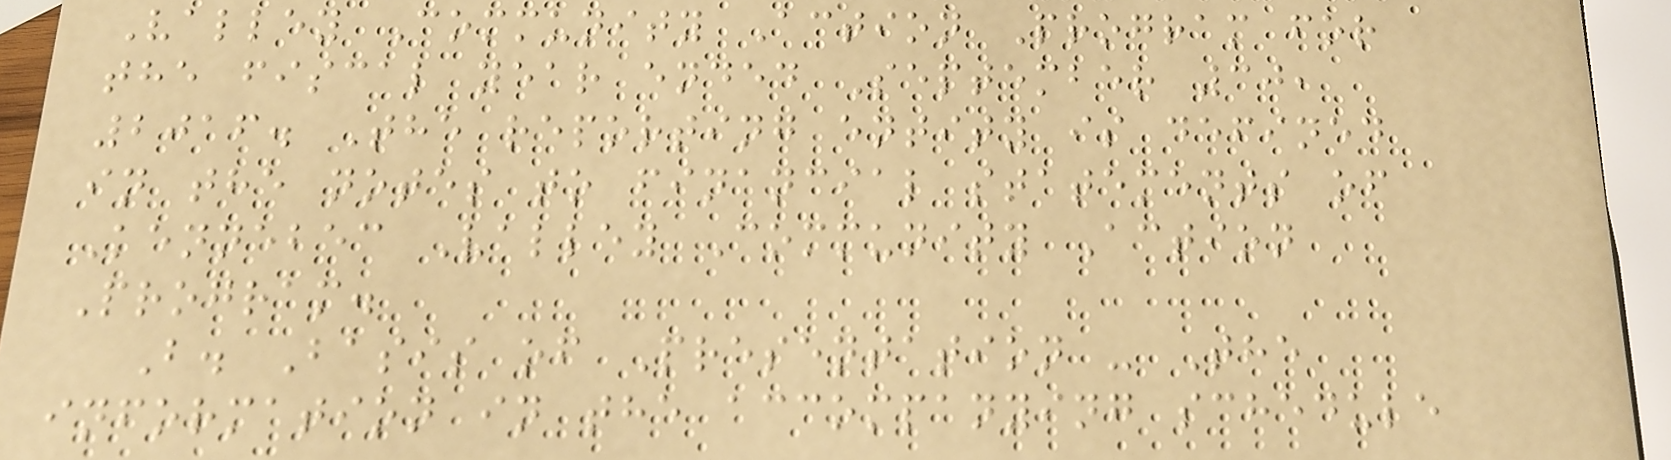Valley Community Action Program for
the fiscal year ended September 30,
2016. The reporting entity is defined
in the notes to financial statements of
Kennebec Valley Community Action
Program.
B. Basis of Presentation - The
information in the accompanying schedule
